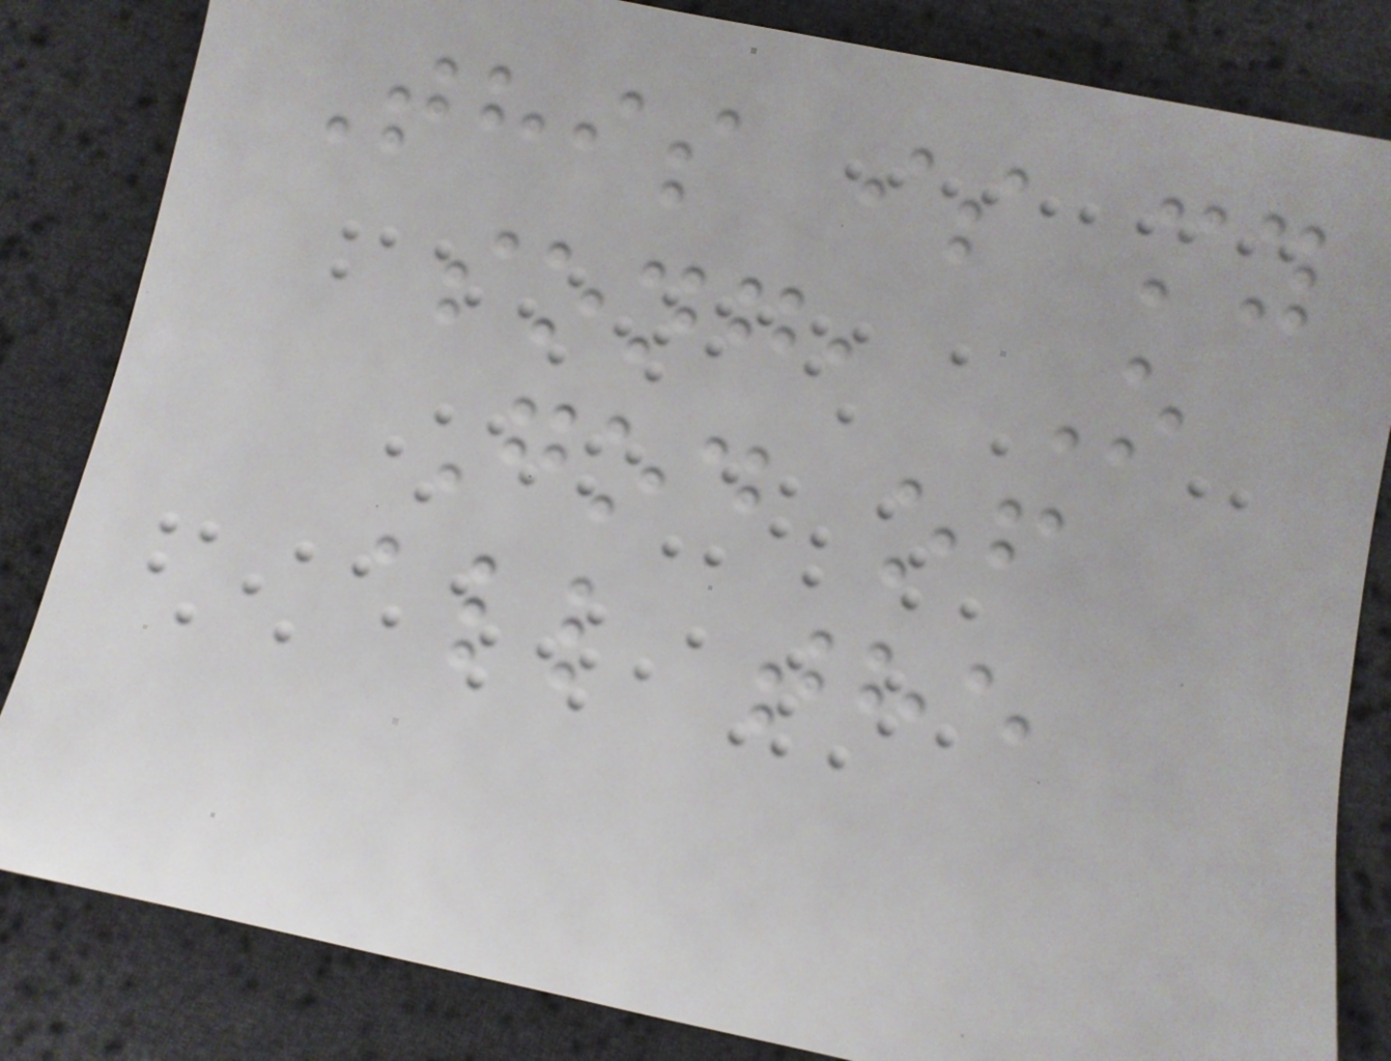This is my
song, O
God of
all the
